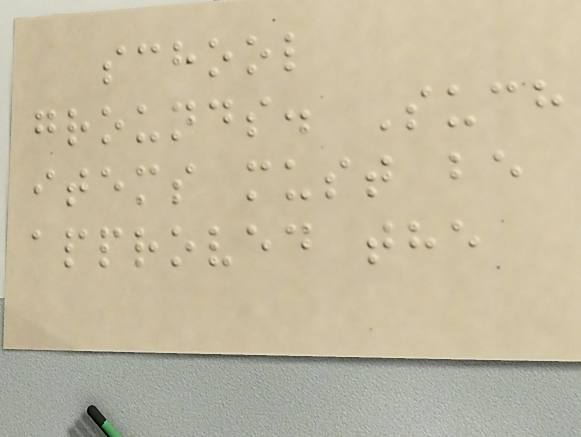school
grounds. Such
items must be
approved the
